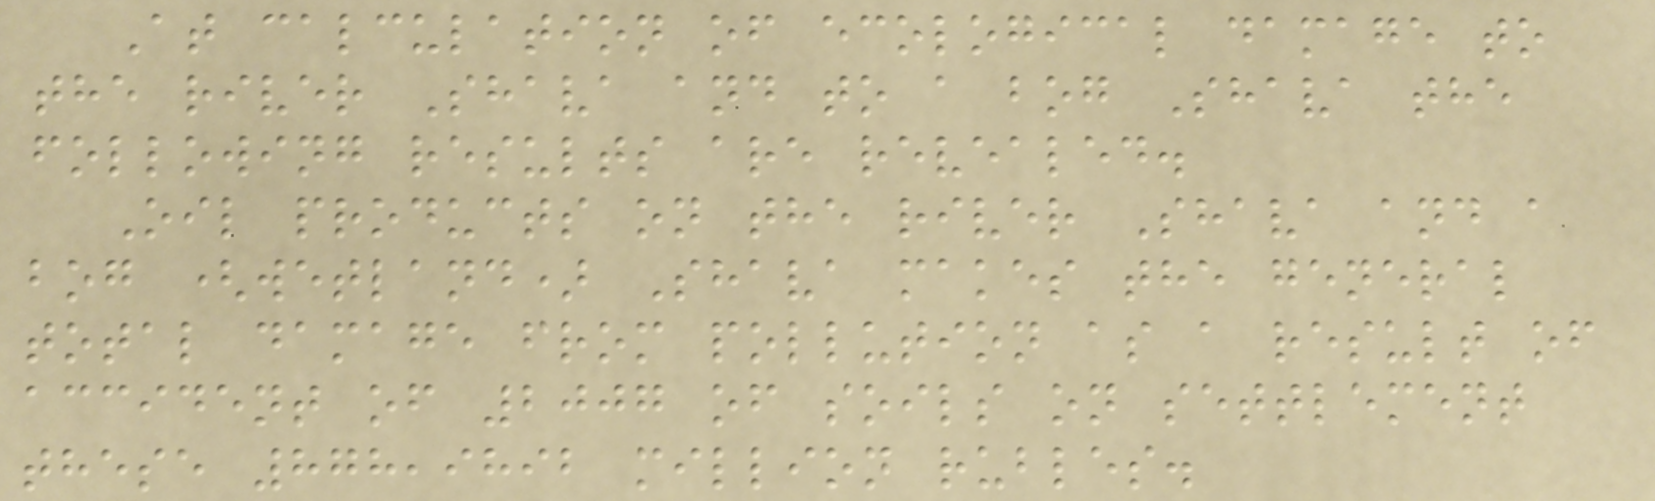At calculation of ecological damage to
the river Shava and to a bog Shava the
following results are revealed.
Oil products on the river Shava and a
bog (wetland) Shava makes the general
total damage from pollution as a result of
accident of 2007 of soils on settlement
these 878,9892 million rubles.
